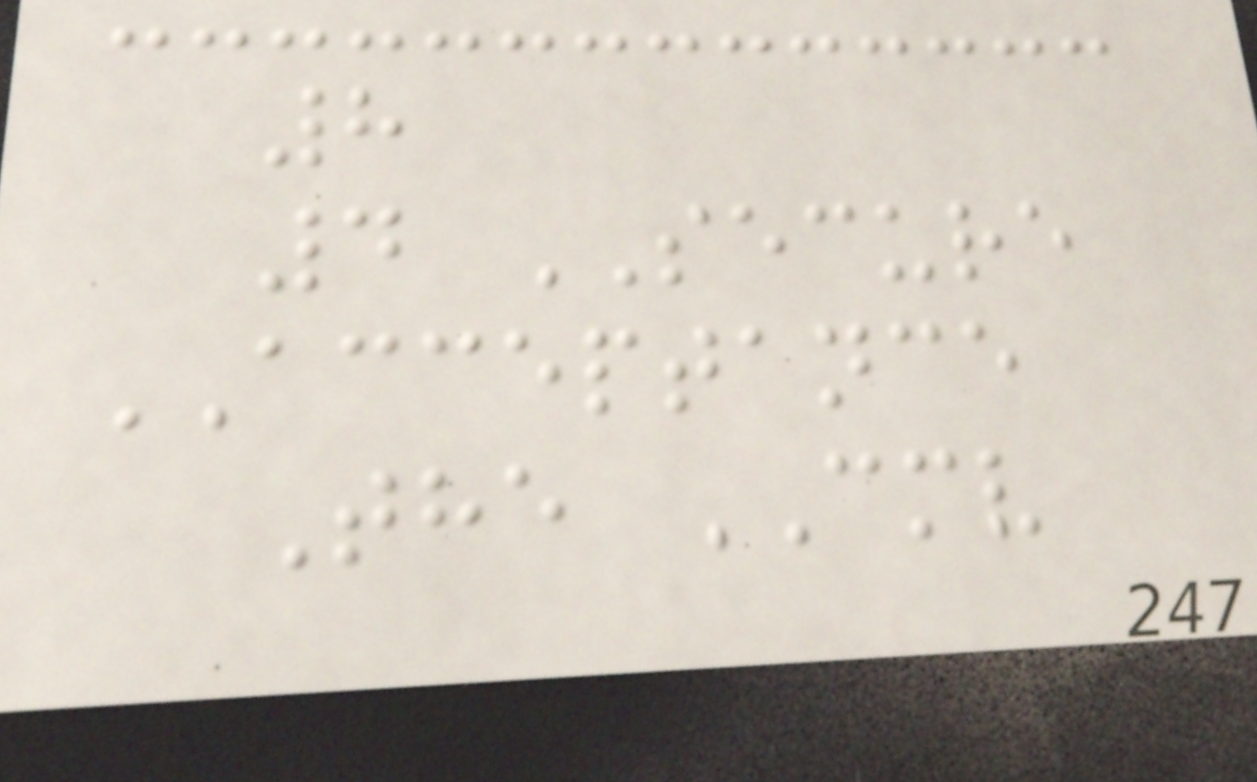8
4 SECURE
ACCEPTANCE
The CMV
